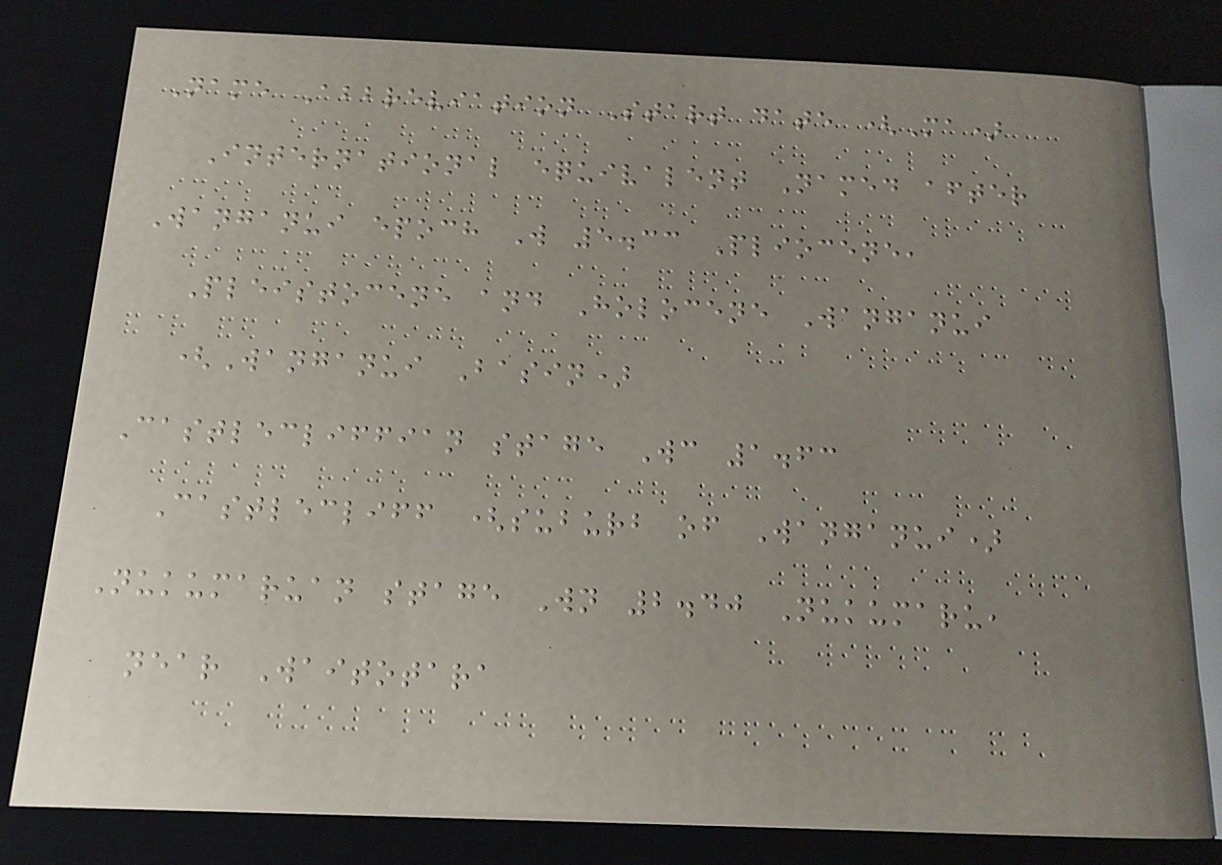Name Abbreviation Start date (Ma)
International equivalent Named after
Wanganui epoch W 5.33 Pliocene,
Pleistocene and Holocene Wanganui
(Wanganui Basin)
Castlecliffian stage Wc 1.63
Castlecliff (suburb of Wanganui)
Nukumaruan stage Wn 2.40 Nukumaru,
near Waitotara
